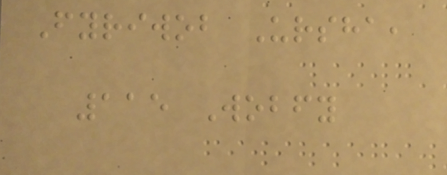Fyriwob Ursha,
115 Wobfy
